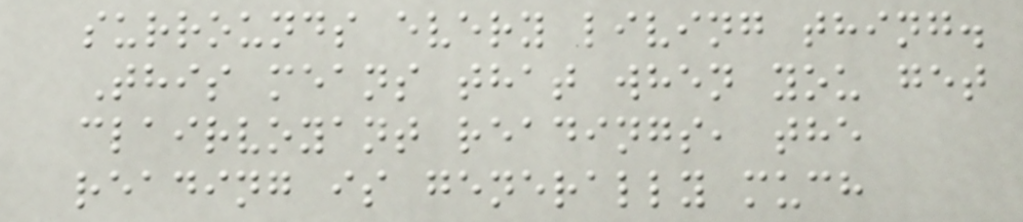surrounds every living thing.
This means that when you get
clairvoyant readings, the
reading is generally much
